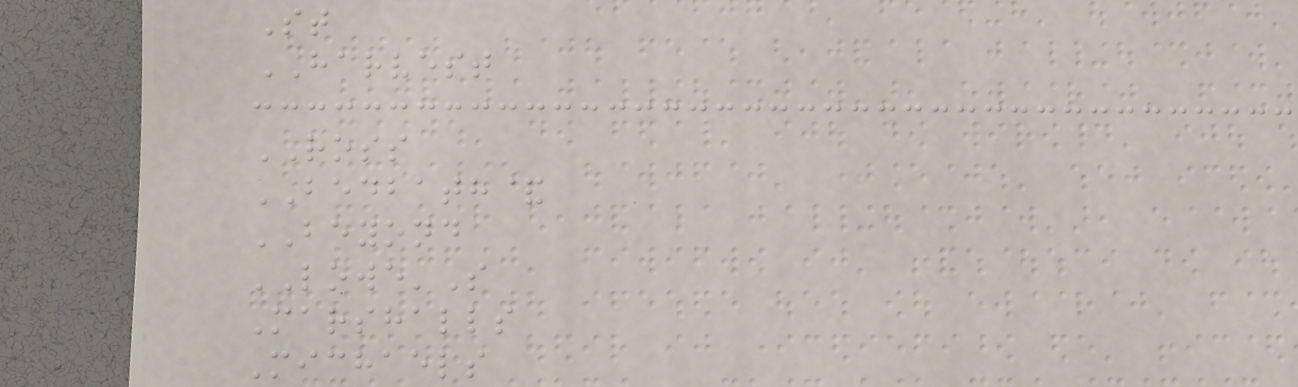St
HARVEST
ROSS
BEDBATH&
BEYOND
LOWE'S
Marshalls
Michaels
